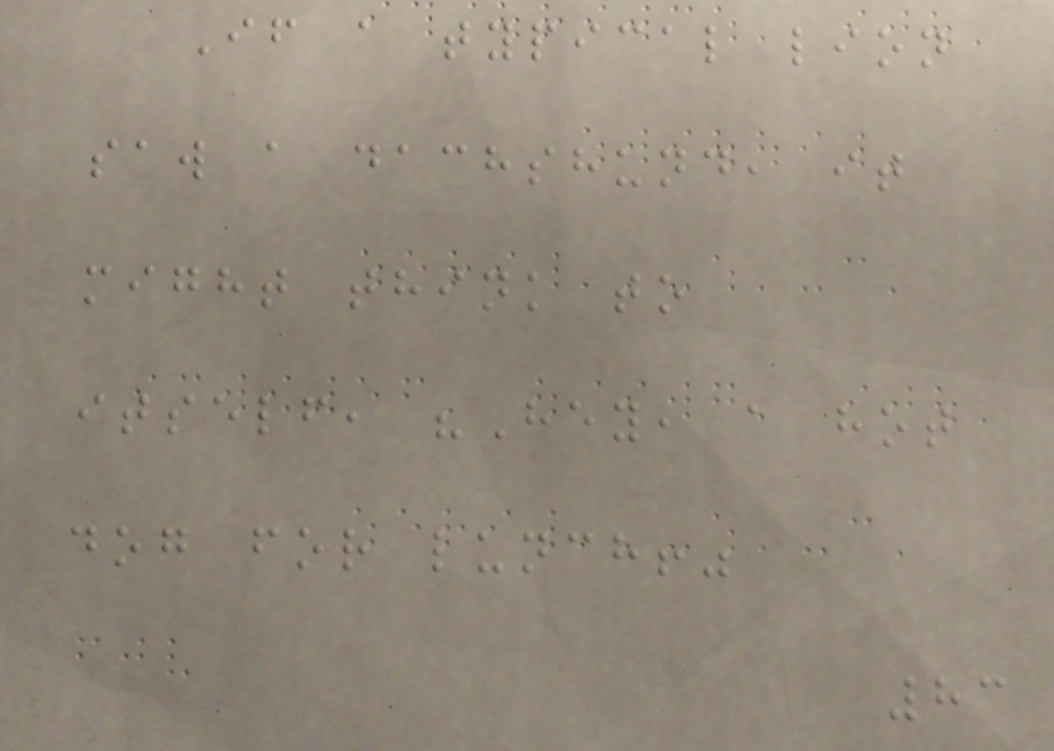If a typical lion
saw a dachshund, it
might think to
itself, "Hey, a hot
dog for lunch!"
83
